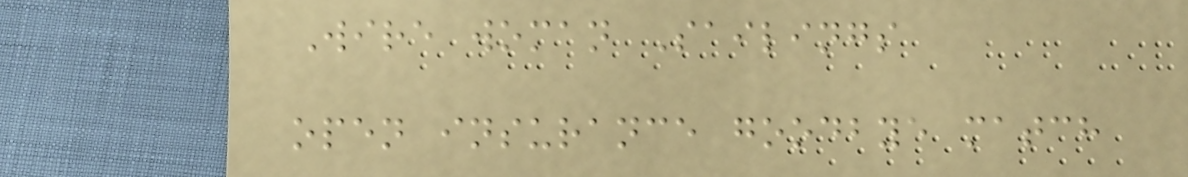Wire woman Sailings
open insurance goodbye match
